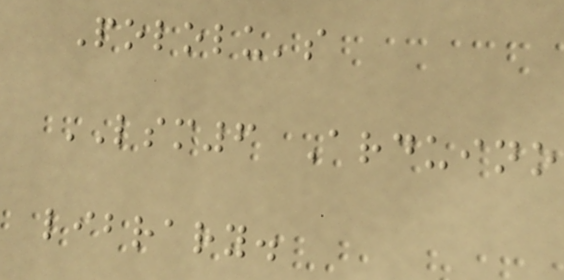Pololu's
LSM6 Arduino
library.
